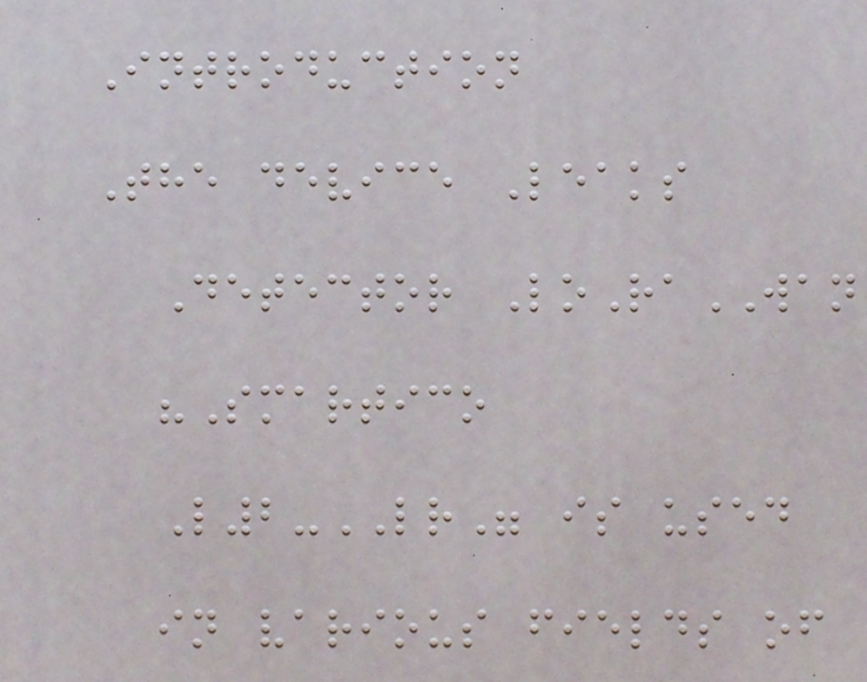Introduction
The device Leaks
Detector LoRaWAN
"Smartico
L2-LR" is used
in various fields of
